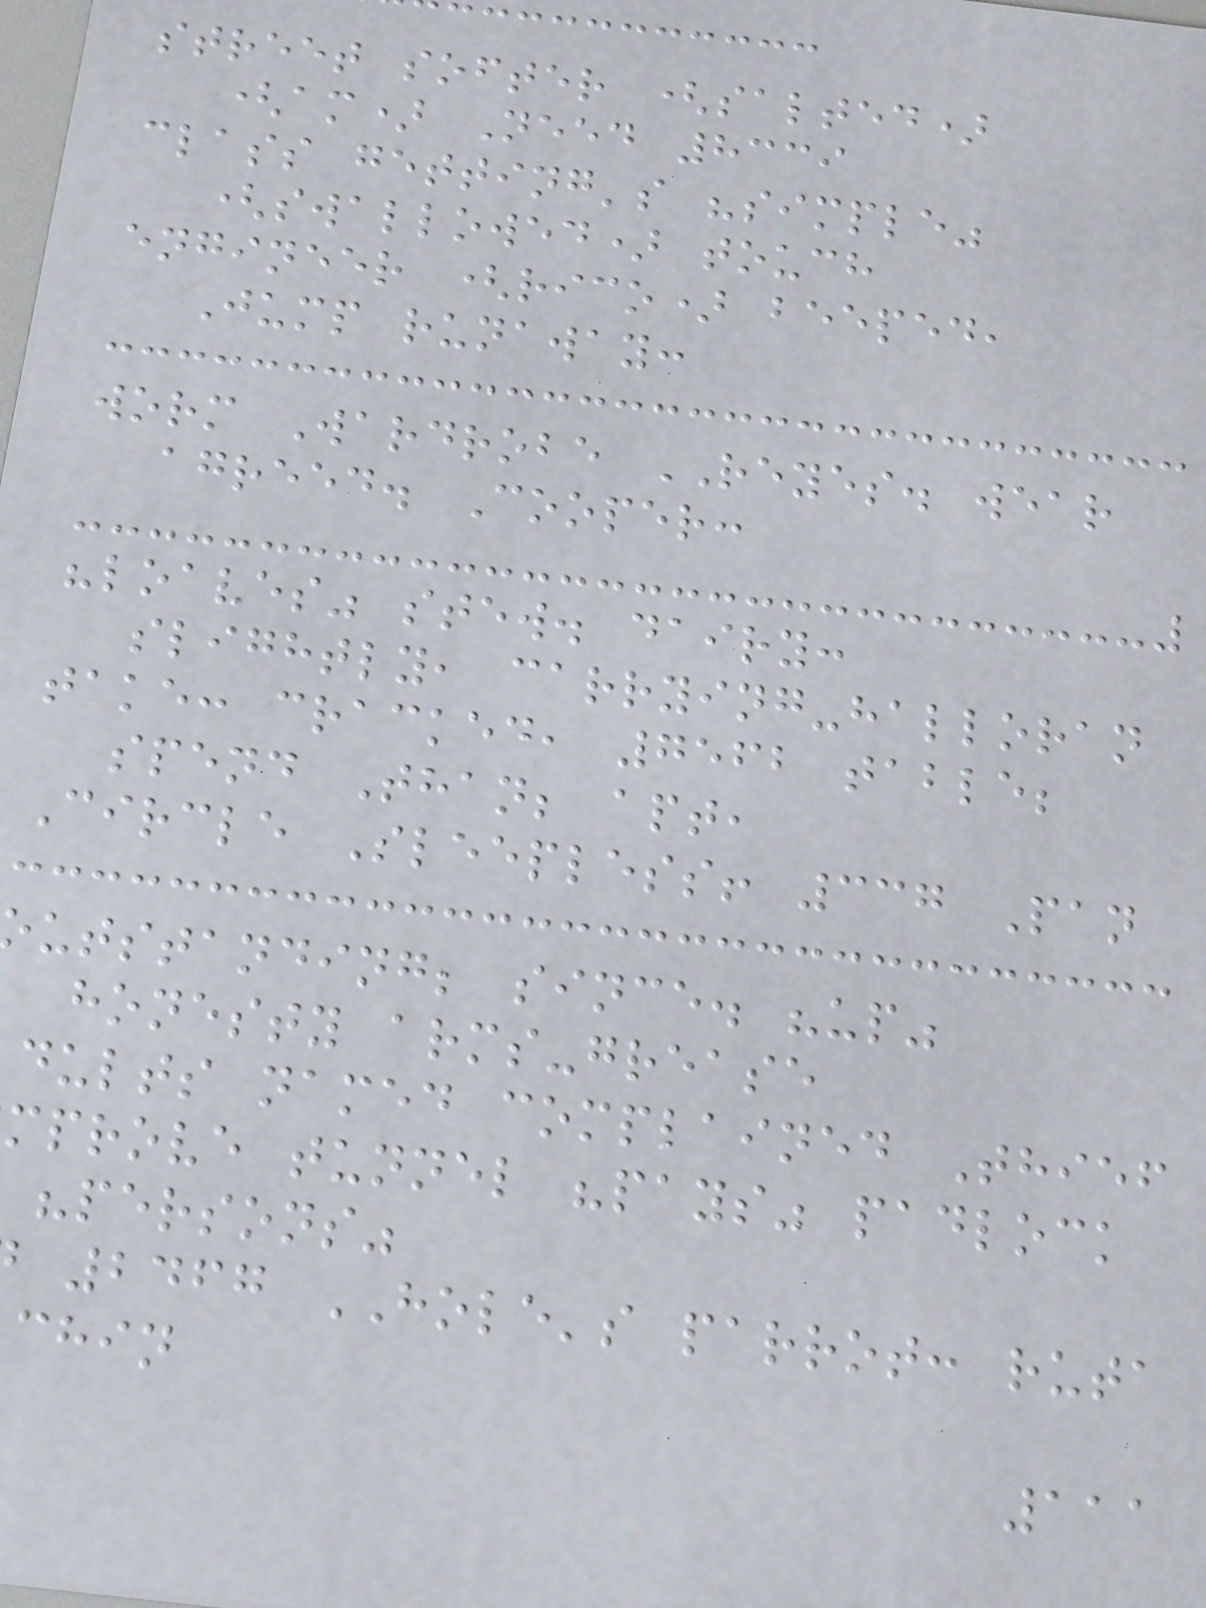street softer (salted)
(am) Need 8339
class getting's "simple"
(swallowed) touch
engineer (rico) beeped,
Jump runaway:
worm Wardrobe REYES. wear
agreed. Cooper:
"loaves" stew. dairy:
slightly, carrying-halloran
take: cracked, 7562 table;
spend Than; apt,
Circle Sleepless! 337 Pan
utstanding; since. "up"
honesty arms-grease
dults named complained Thief
mprove tunnel "pays" padlock
"persons"
2467 HOLE's parrot: ruta
chin
111
